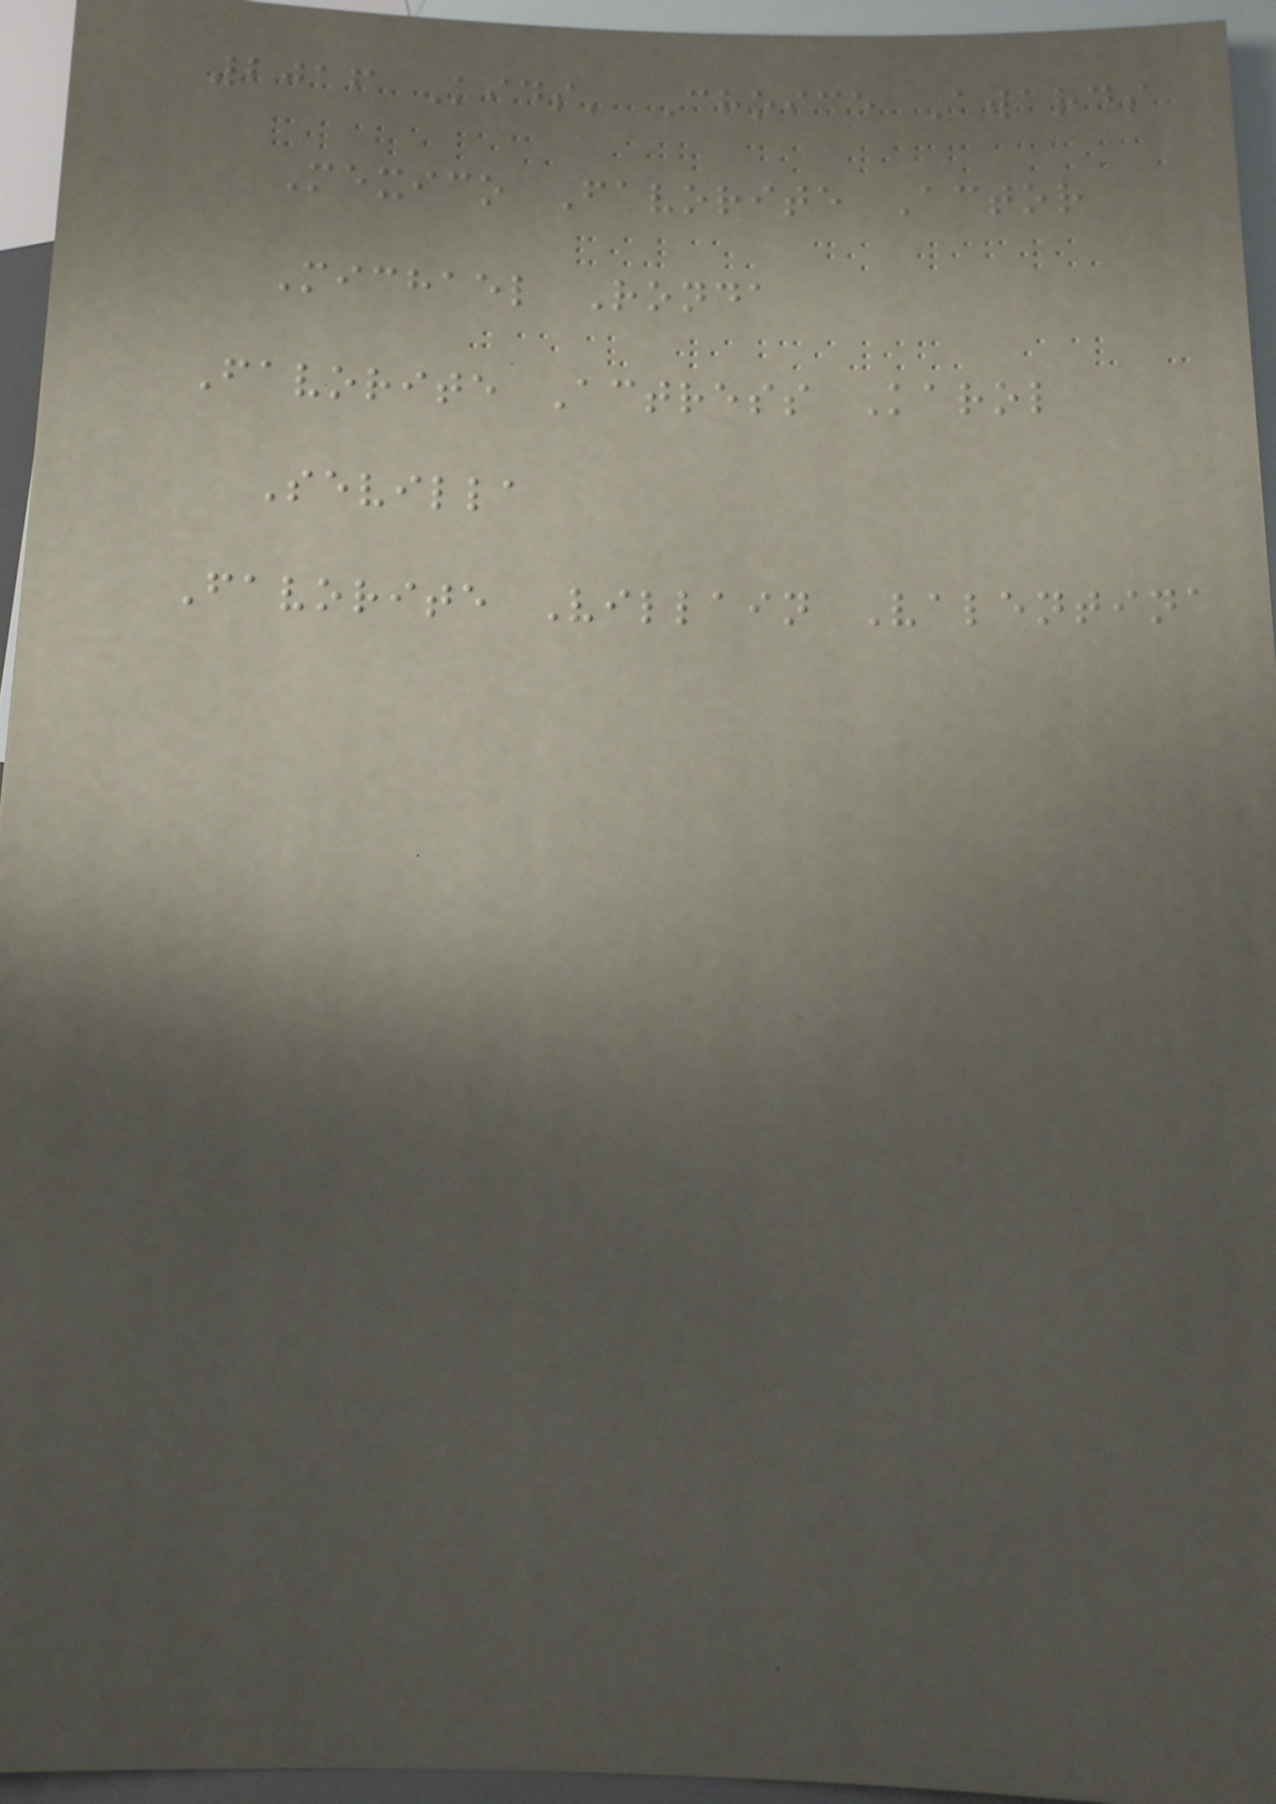2016 Kids' Choice Awards
Mexico Favorite Actor
Michael Ronda
Favorite Actress Karol
Sevilla
Favorite Villain Valentina
